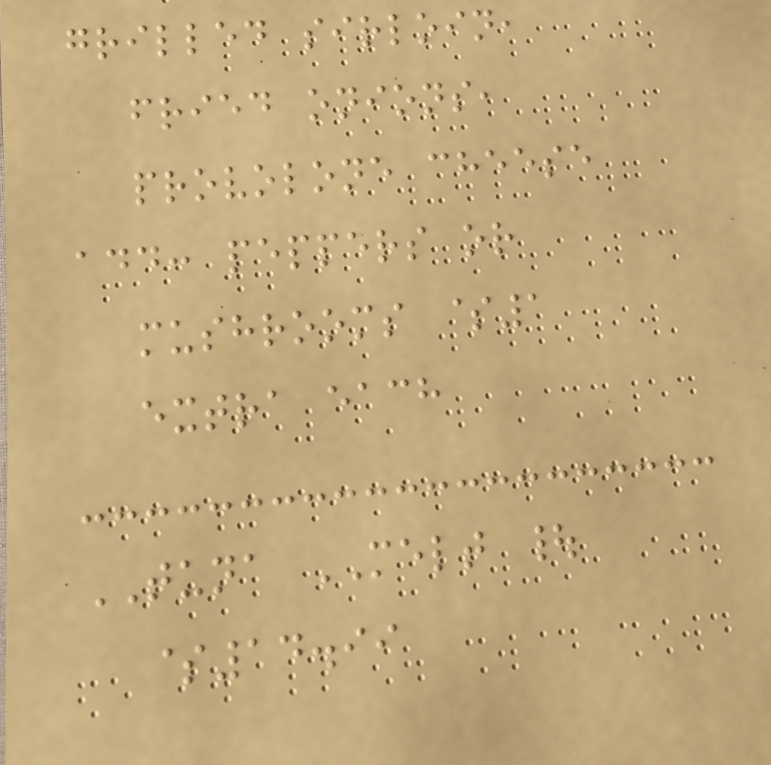grilled sirloin,
fried onions,
provolone cheese
add: peppers or
mushrooms $1
extra each
TUNA MELT |
$14.99
